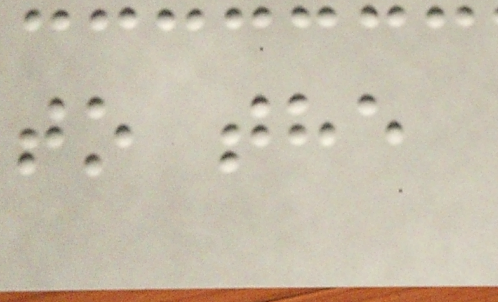to the
